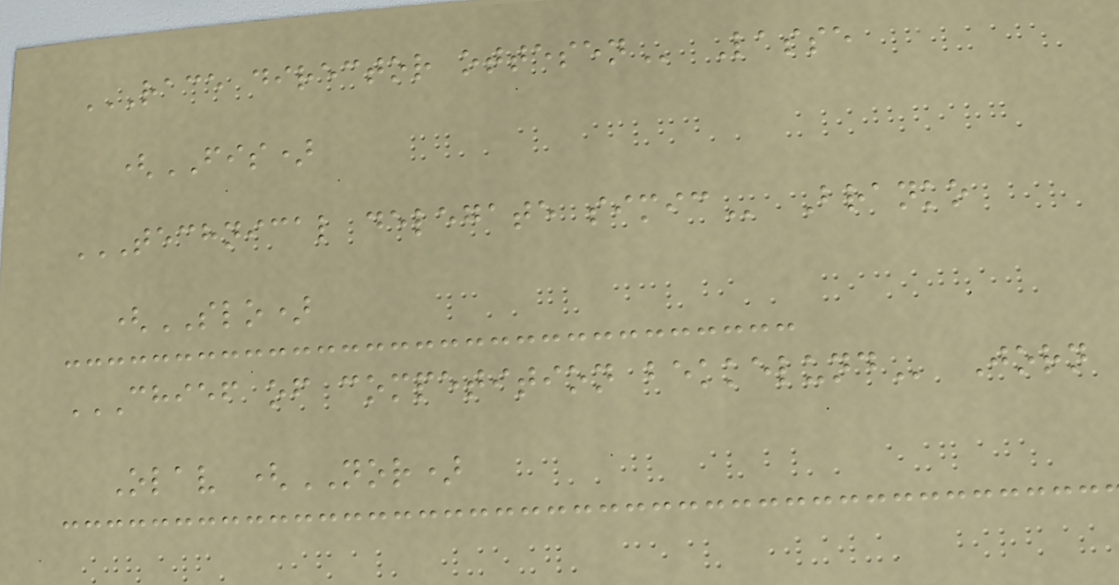RACE DIRECTOR OTTESEN Lasse
(FIS)
TECHNICAL DELEGATE SIMIC Branko
(SLO)
CHIEF OF COMPETITION BEKKELUND Jorn
Olav (NOR)
